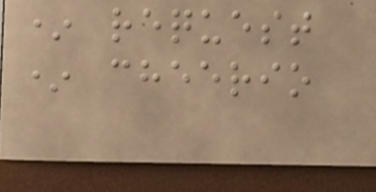* request
* cheerio
